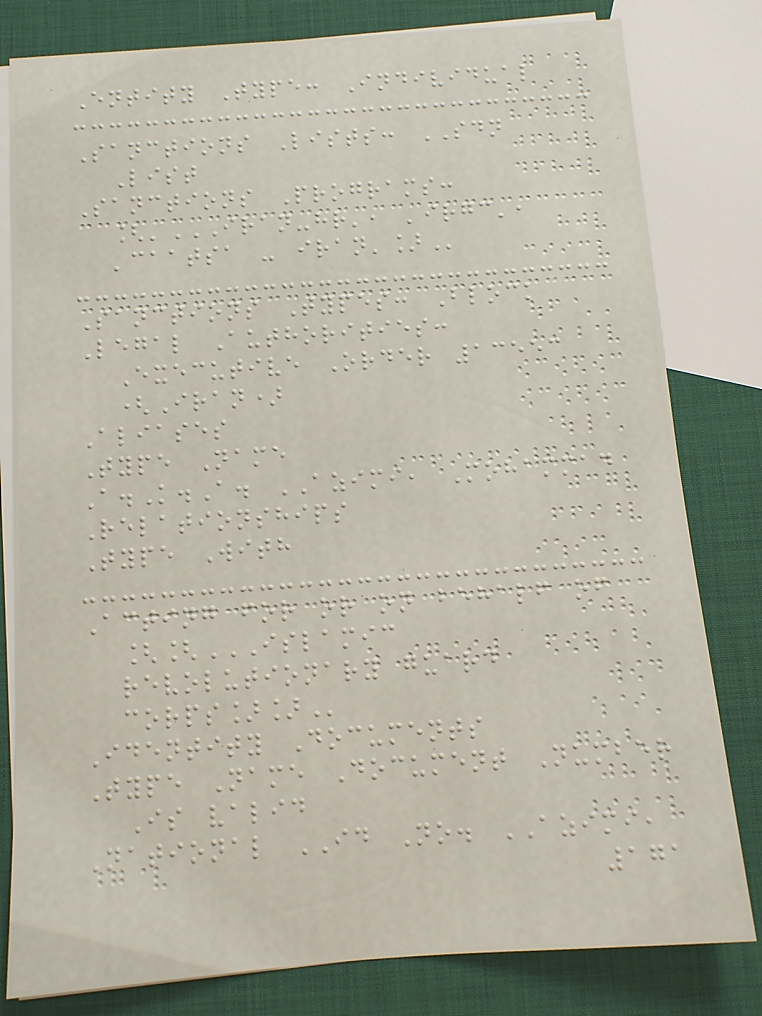Entity Type: Individual
Sanctions Lists: SDN
List
Sanctions Programs:
['IRAN-HR', 'IRGC',
'CAATSA - IRAN']
Sanctions Types: Block
Legal Authorities:
Executive Order 13553
(Iran)
Aliases
Type Name
A.K.A. AZIMI, Mohammad
Relationships
Type With
Acting for or on behalf of
[[ISLAMIC
REVOLUTIONARY GUARD
CORPS]]
Identity Documents
Type Name Document Number
Is valid
National ID No. AZIMI,
171
